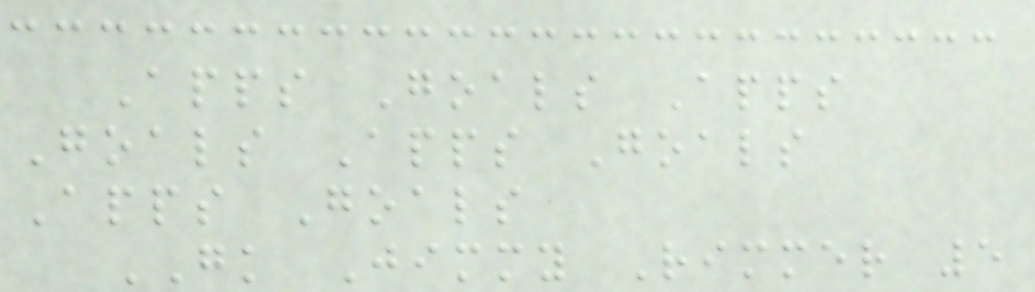Apps Goals Apps
Goals Apps Goals
Apps Goals
GK Jimmy Rimmer 5
